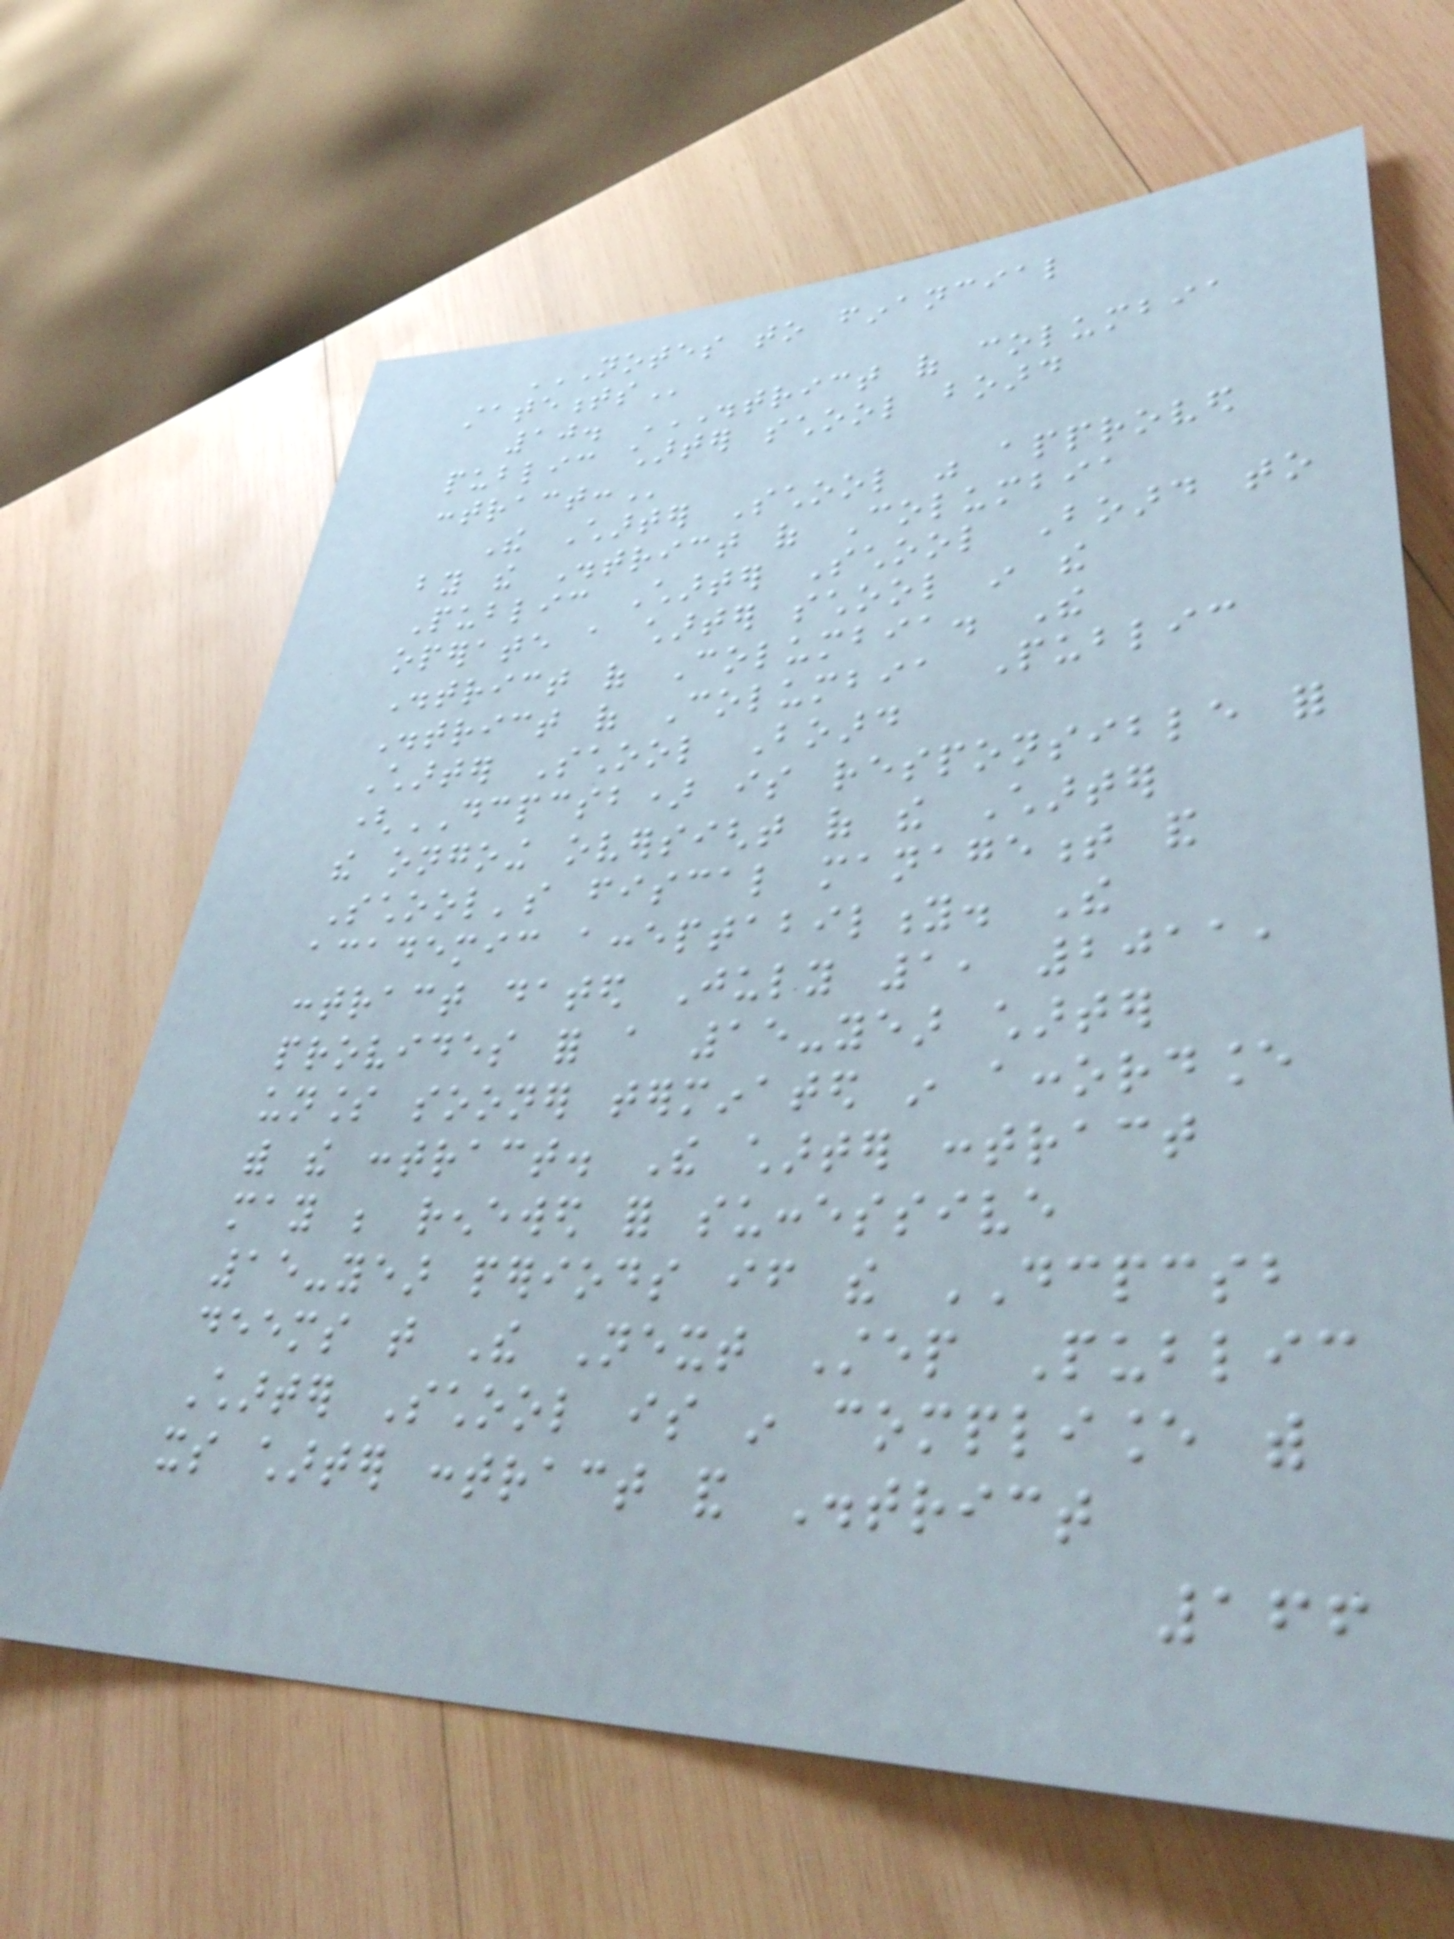NOTES TO FINANCIAL
STATEMENTS
10. DISTRICT OF COLUMBIA
PUBLIC CHARTER SCHOOL BOARD
CONTRACT:
The Charter School was approved
by the District of Columbia
Public Charter School Board to
operate a charter school in the
District of Columbia. The
District of Columbia Public
Charter School Board
(DCPCSB) is responsible for
the ongoing oversight of the Charter
School's fiscal management and
academic acceptability. The
contract dated July 1, 2011,
provides for a 15-year charter
unless sooner terminated in accordance
with the contract. The charter contract
may be renewed for successive
15-year periods if the DCPCSB
deems that The Next Step Public
Charter School is in compliance with
its charter contract and District
166
